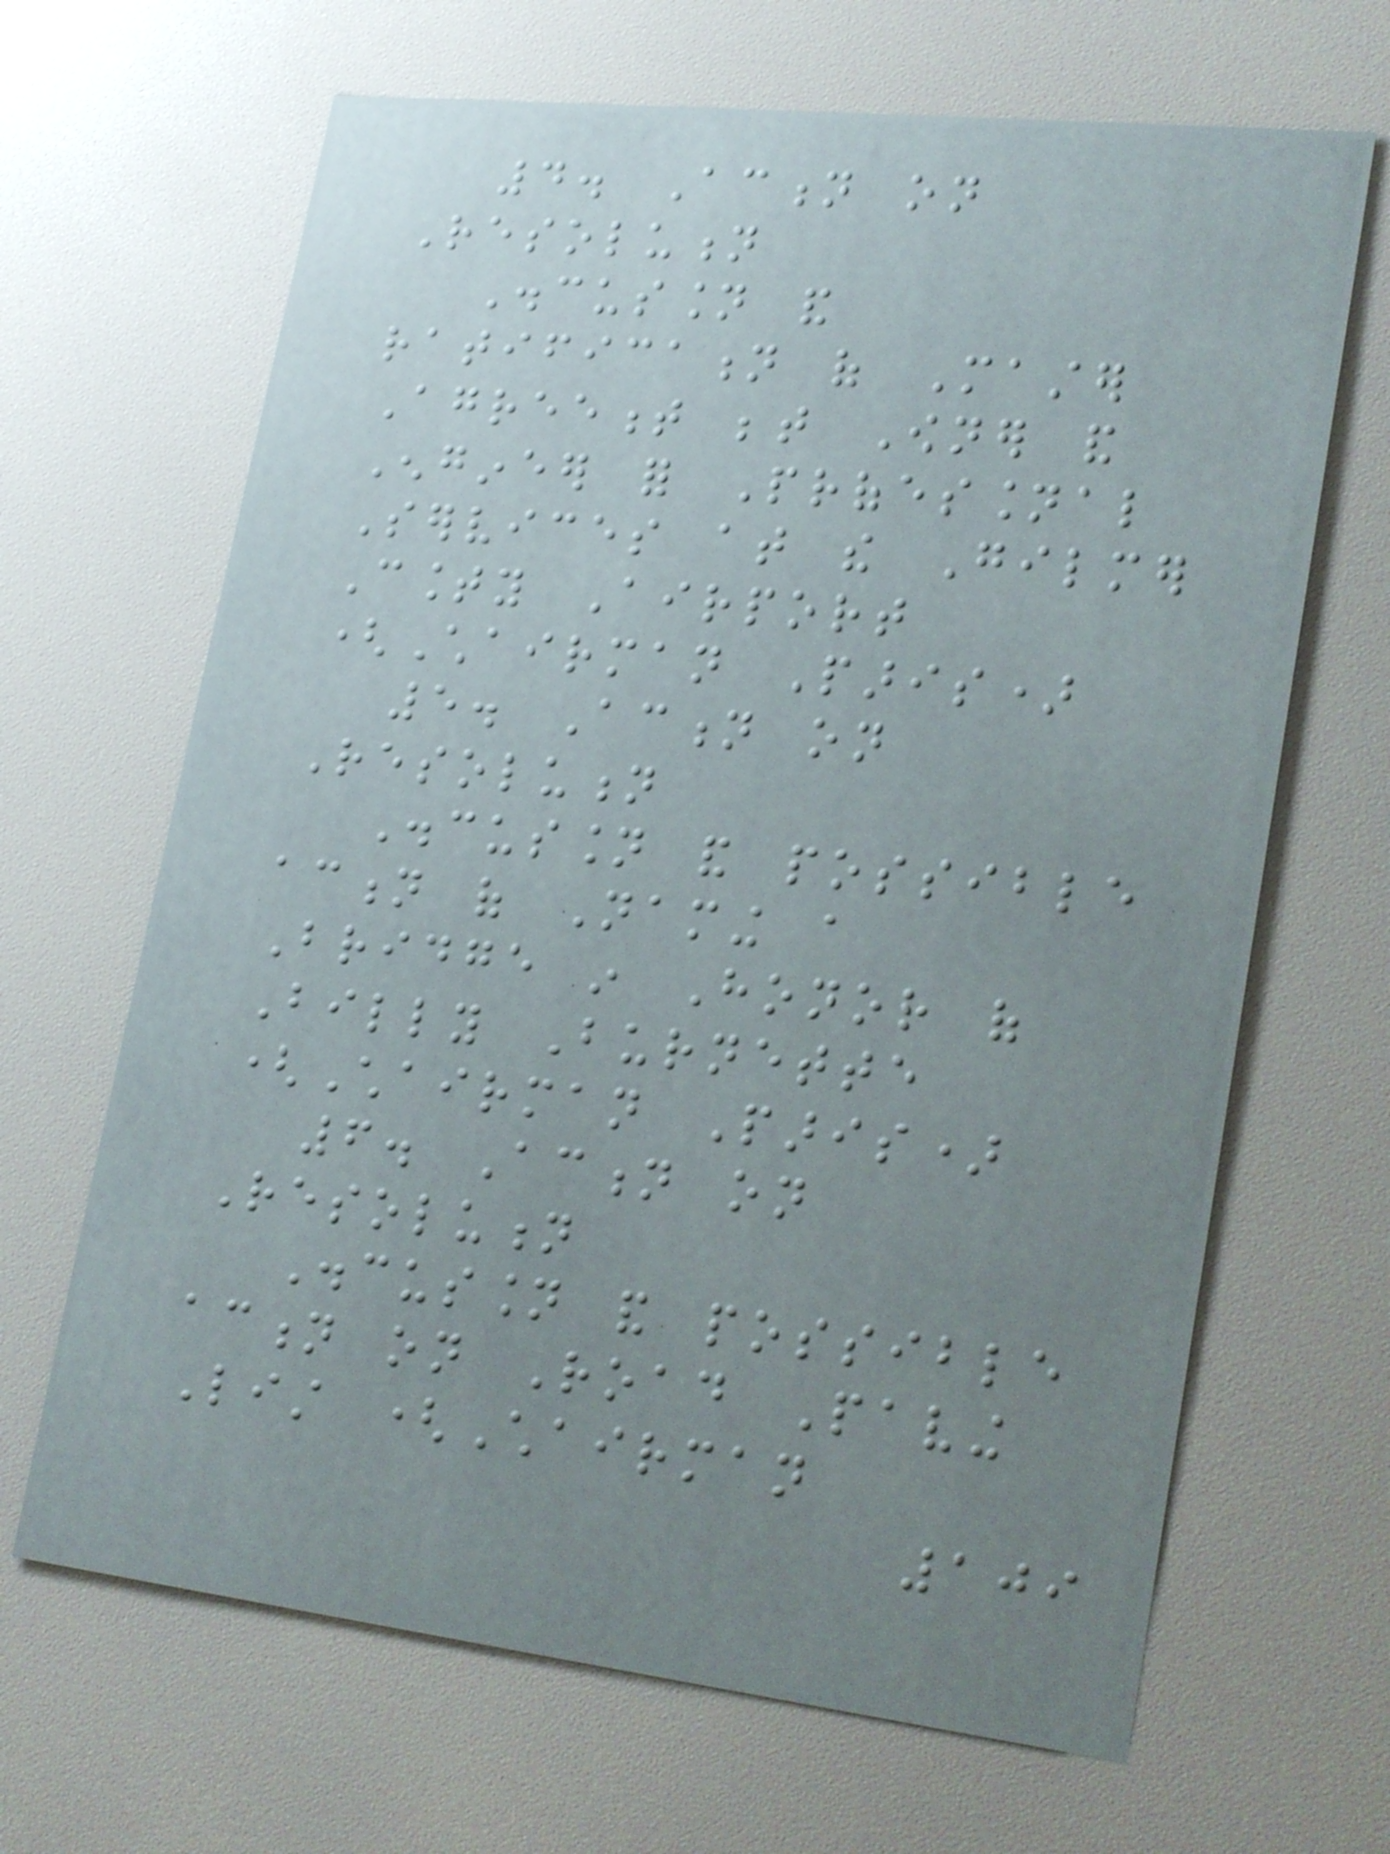4. Action on
Resolution
Discussion and
ratification of Master
Agreement between Owner and
Engineer for Professional
Services at the Gilmer
County Airport
(Chairman Paris)
5. Action on
Resolution
Discussion and possible
action of Naming a
Bridge in Honor of
Billy Burnette
(Chairman Paris)
6. Action on
Resolution
Discussion and possible
action on Road Paving
List (Chairman
109
